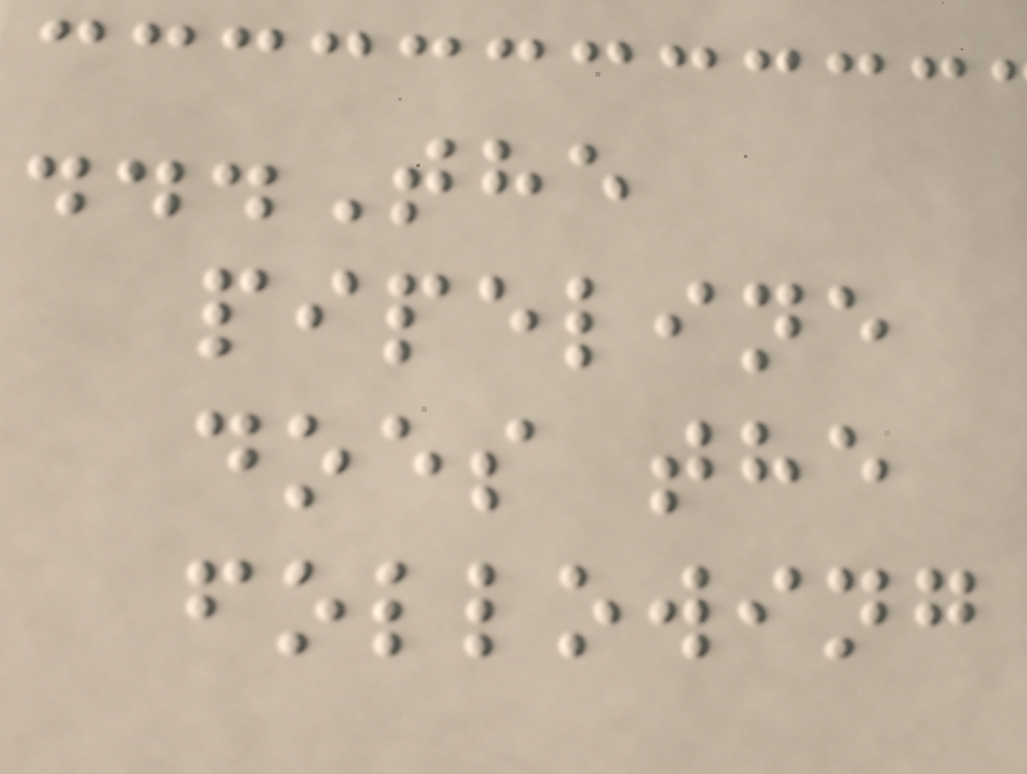...The
pipeline
does the
following
